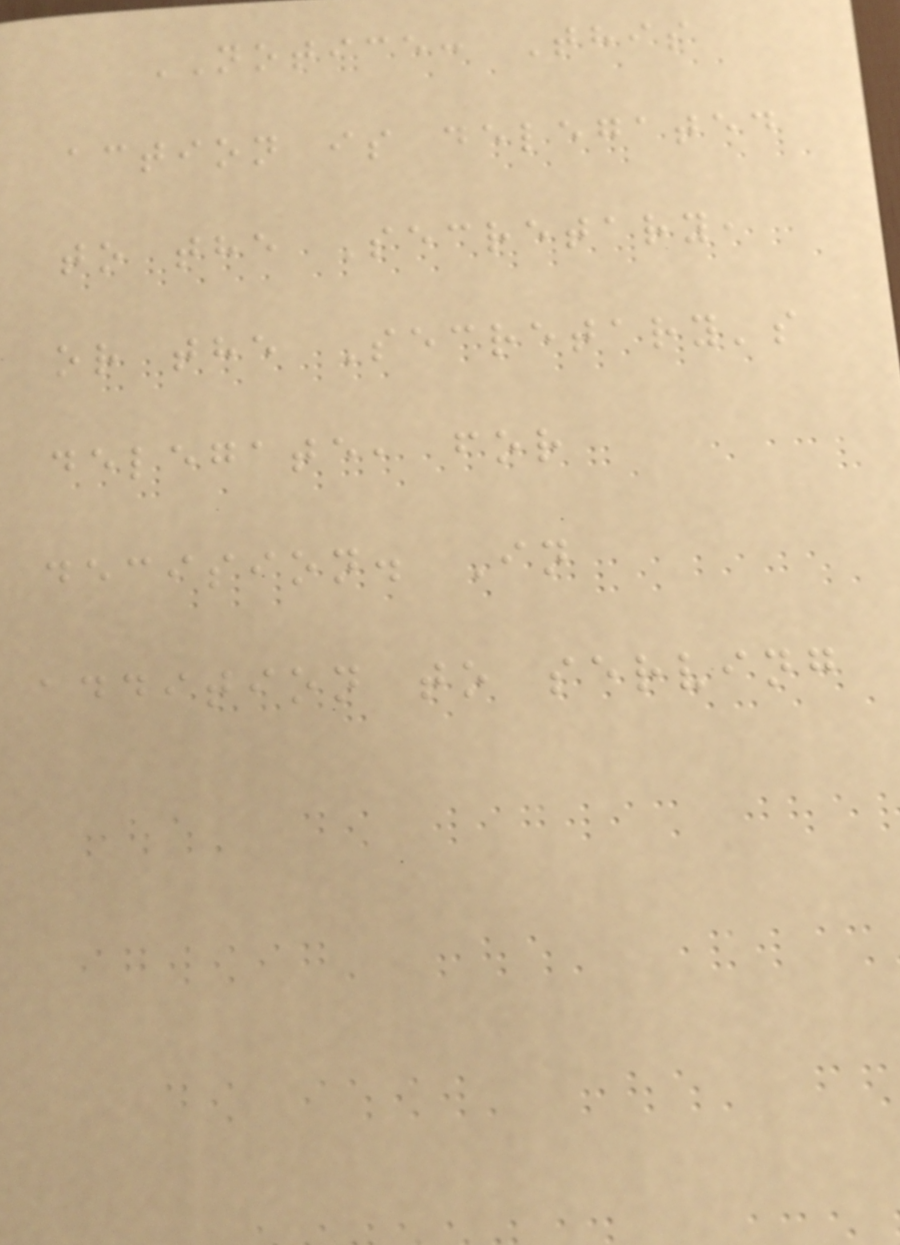NOTICE: This
action is delegated
to the Secretary,
or the Secretary's
delegate, for
decision. In
addition to serving
